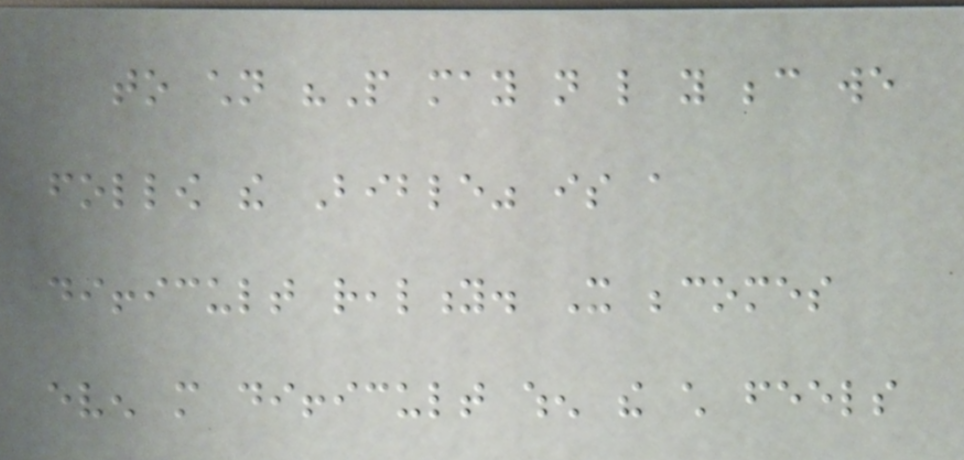to children "People may not like you because we
follow the Bible" is a
difficult reality. It becomes
even more difficult when the child feels
